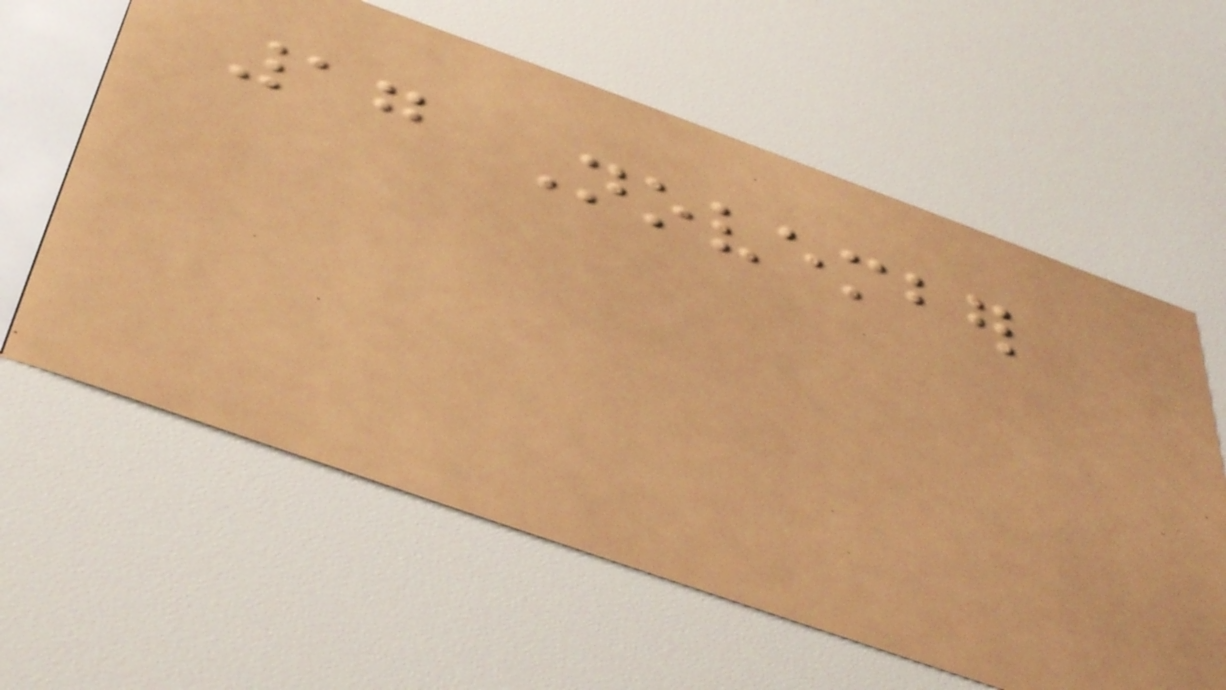17 November
